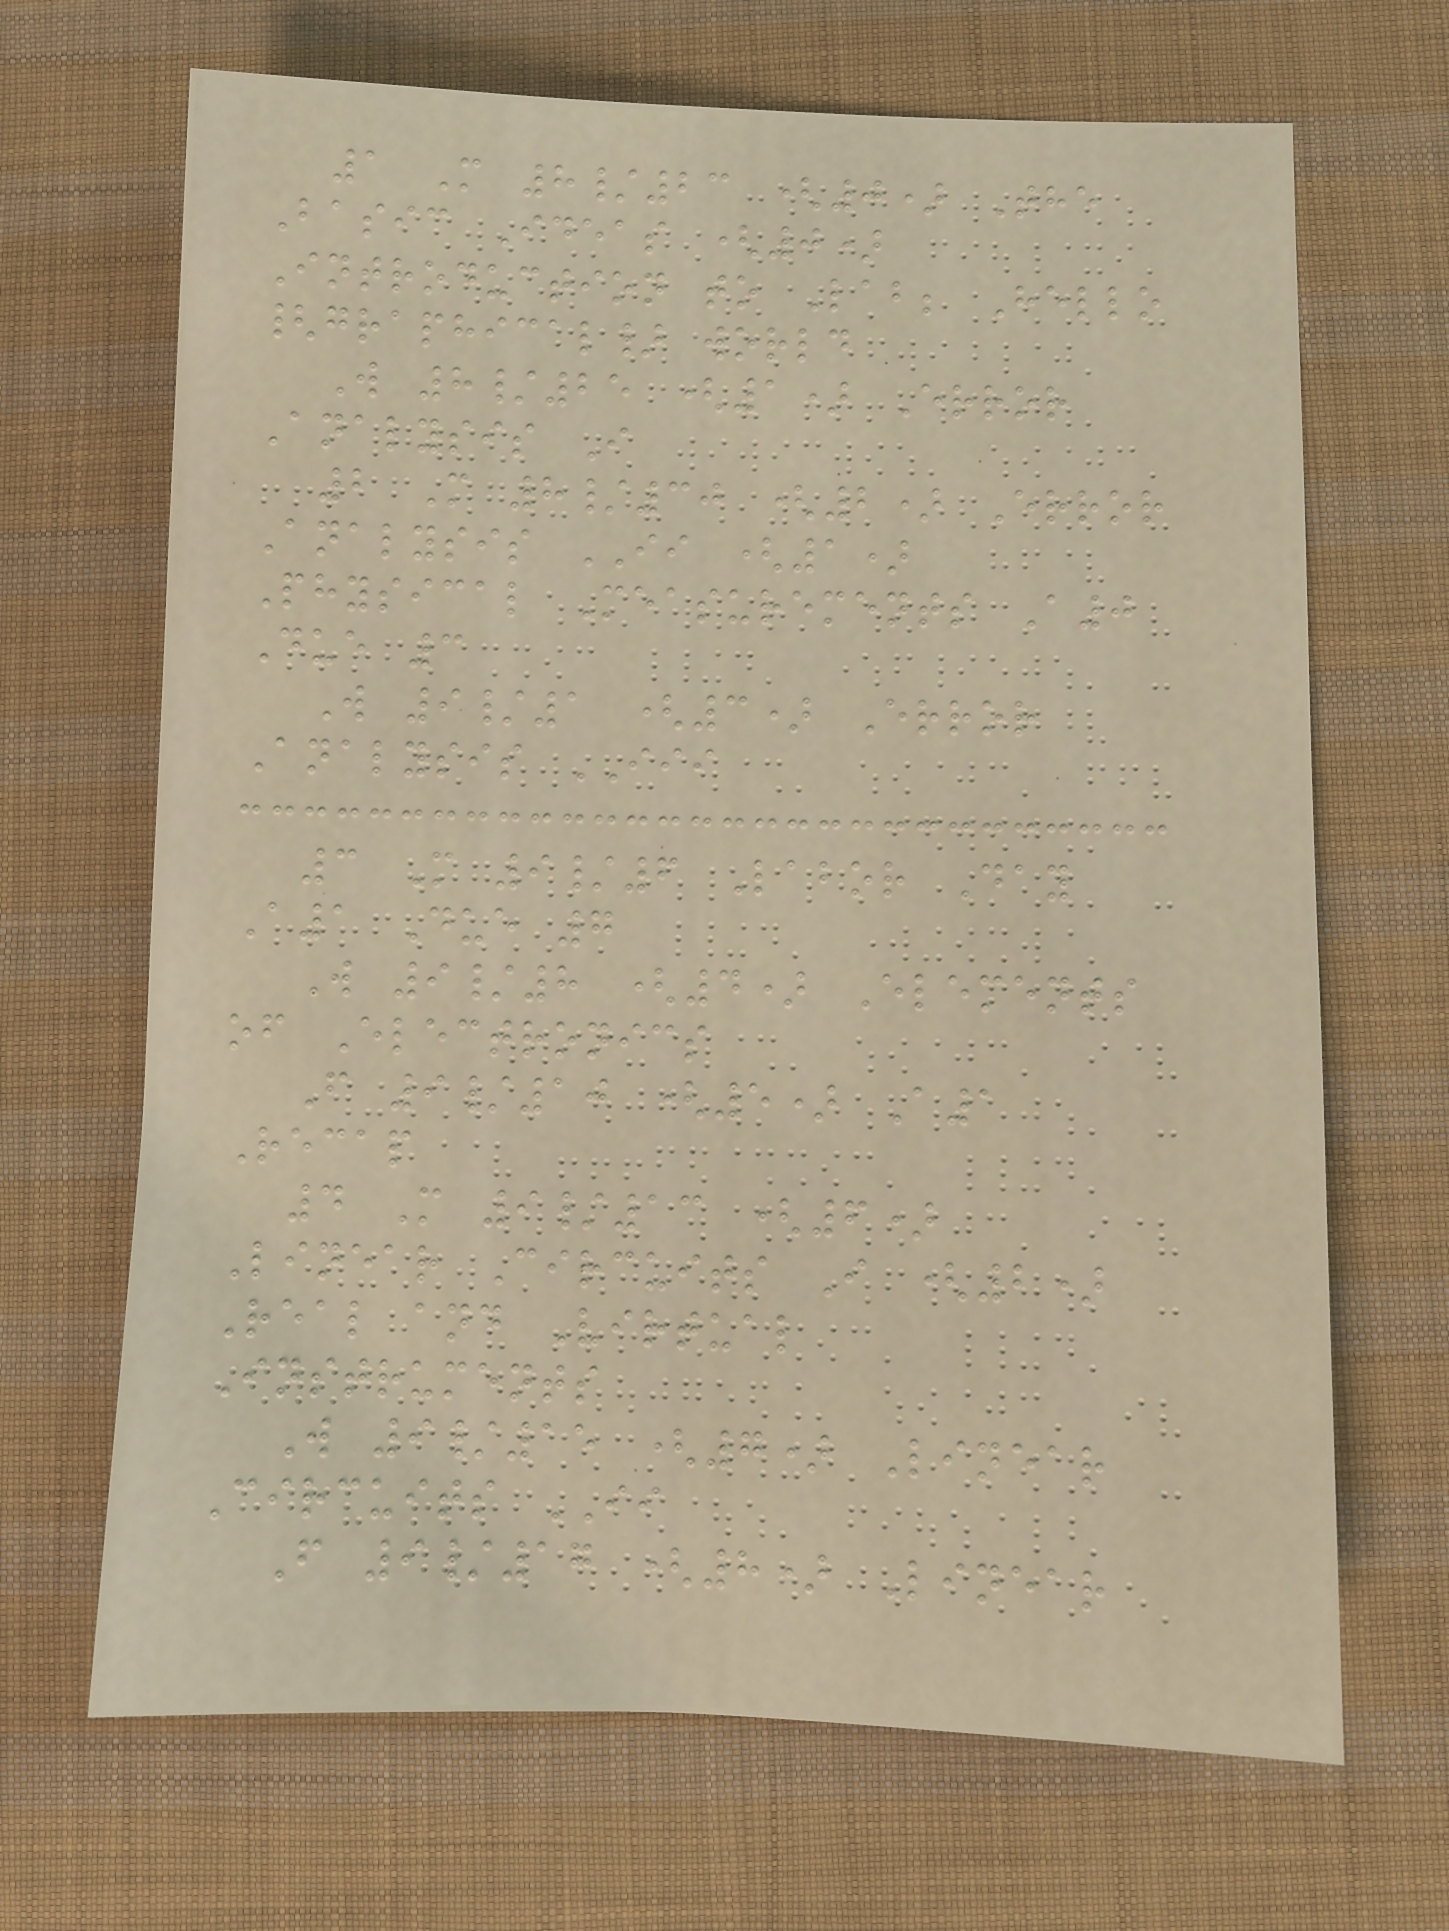1 M 8/23 (0) The
Basic Ideas (0)
Introduction to Lab; Hello
{graphical} world
W 8/25 (1) Error
Analysis I
2 M 8/30 (2) Error
Analysis II (1)
Physical Measurements A0
Due 3
W 9/1 (3) Error
Analysis III
3 M 9/6 Labor Day
A1 Due 7
W 9/8 (4) Elements
of Electronics
F 9/10 (5) A1
Recap
4 M 9/13 (6)
Linear Circuits I (2)
Real and Virtual
Instruments
W 9/15 (7) Linear
Circuits II
F 9/17 (8) Linear
